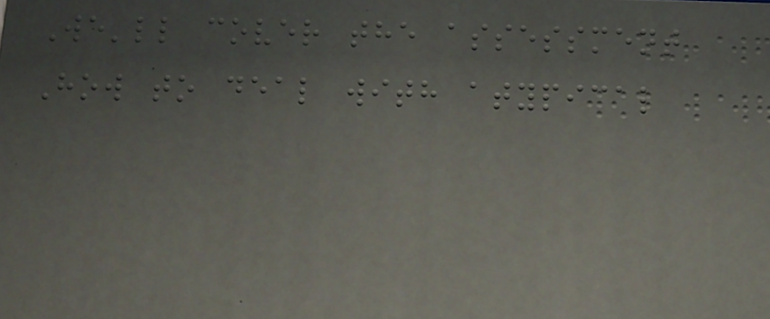We'll cover the assessment
How to deal with atypical
